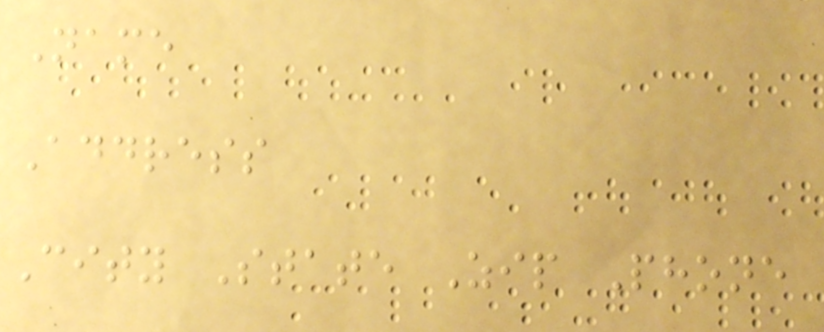Name
Address
City State Zip Phone
